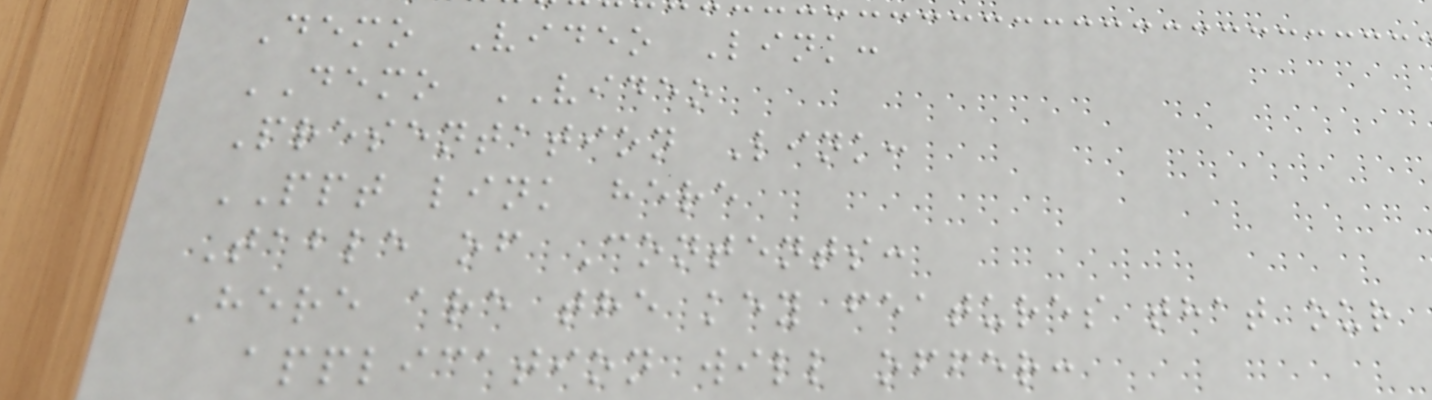Demo Video Link:
DEMO VIDEO
Presentation Link:
PPT link here
Table of Contents:
Here are the key features that our
application will offer:
